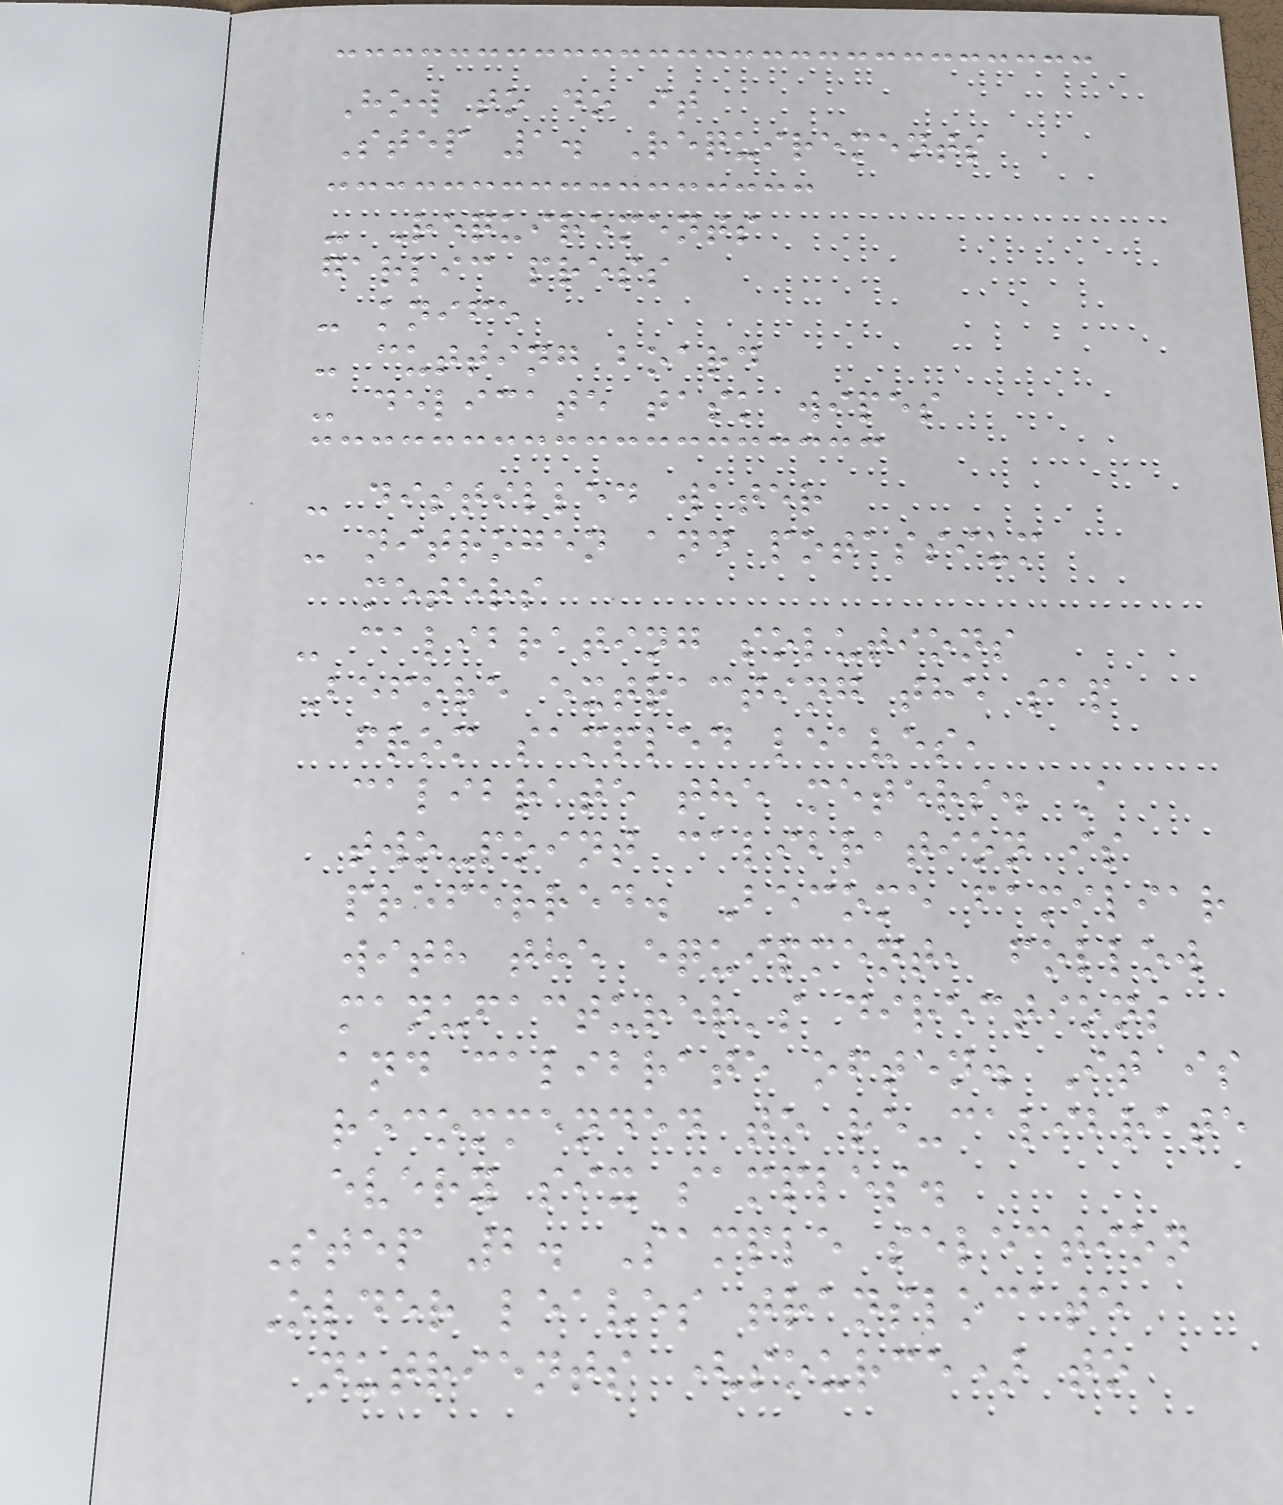How to do it
Step 1. Requirements
- Requirements
garlic press
- knife
- cutting board
- delicate task wipes
- distilled water
- nitrogen and potassium
meters
- calibrating solutions
Before extracting the sap
from sampled leaves,
calibrate the meters. A
two-point calibration is
preferred. Become familiar
with the equipment, follow
manufacturer's directions
and calibrate often. It is
recommended to re-calibrate
every six samples.
Step 2. Sample selection
Older leaves translocate
nutrients (source) to
